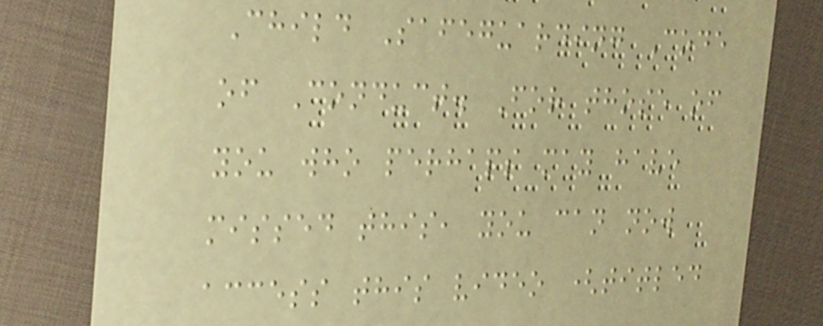Child Safeguarding Code
of Conduct. For those of
you who perhaps may have
missed this, you can now
access this video (titled
